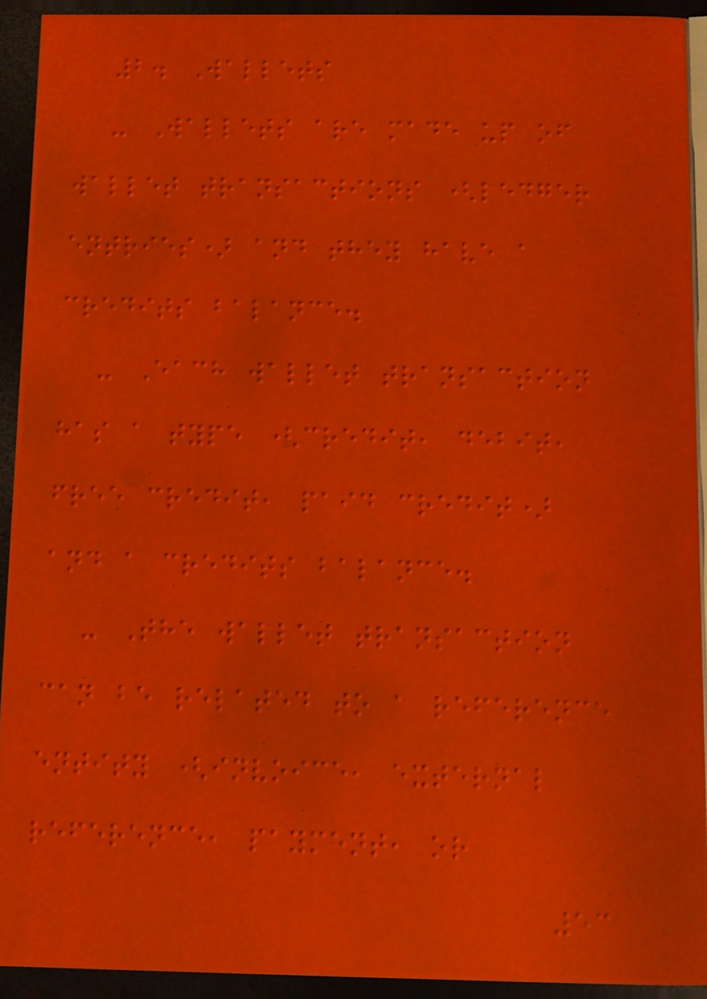2. Wallets
- Wallets are made up of
wallet transactions (ledger
entries) and they have a
credits balance.
- Each wallet transaction
has a type (credit, debit,
free credit, paid credit)
and a credits balance.
- The wallet transaction
can be related to a reference
entity (invoice, external
reference, payment, or
53
